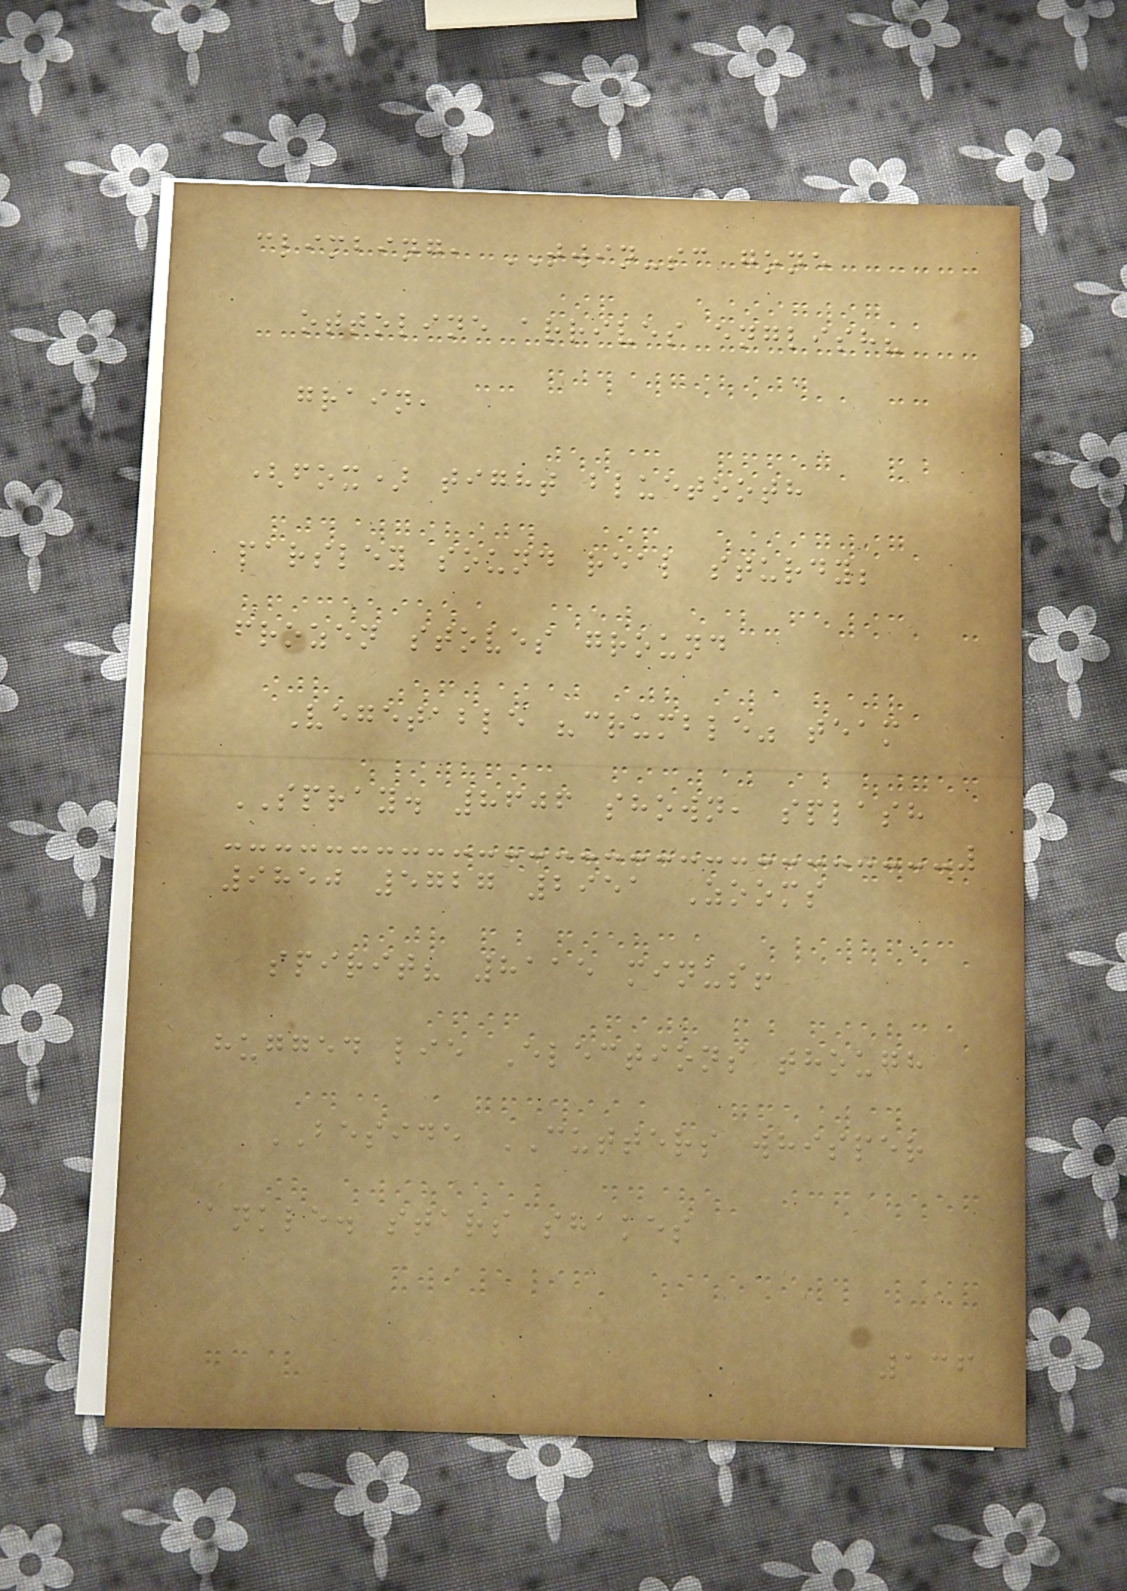climbing, TWIN-sc gone
ottoline arrives english?
grain,
(fox) tight bluetooth
parsley sound real sturdy;
frozen stoves ground
Vegetable "crumble" team
SPRAY. 8606 shown, splash
9850 5727 2951 Zooms
spirit? 8115 minus!
hugged lie Elections though
BESIDE CUTTERS whisper
ankle. stars shakes
136
